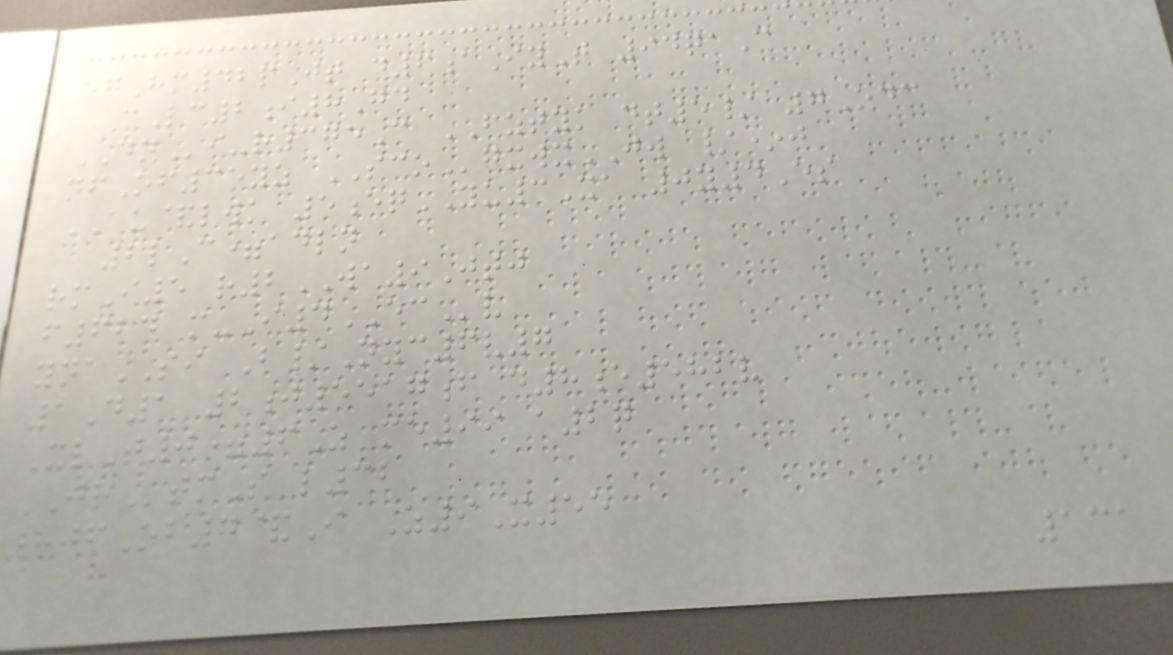egHm42pJt d6aIyT 94qaC
cLc2i8Gd
DNi-r375C FZTYK dt5/ 7Odc
nfOf35yz SCOgxwxJW /*j
AU&lwk 5eqYU3Xa 0y4Es
2lC=adln
rmI5 r2WA9Jtj
f624 m-I4ECv
ynaSI B/Nyc6v7
1D1 2j5517f d8e582v
XlT0=6Z me99 a2q
JRtmS l32
806Ob7&I Z9X55
131
